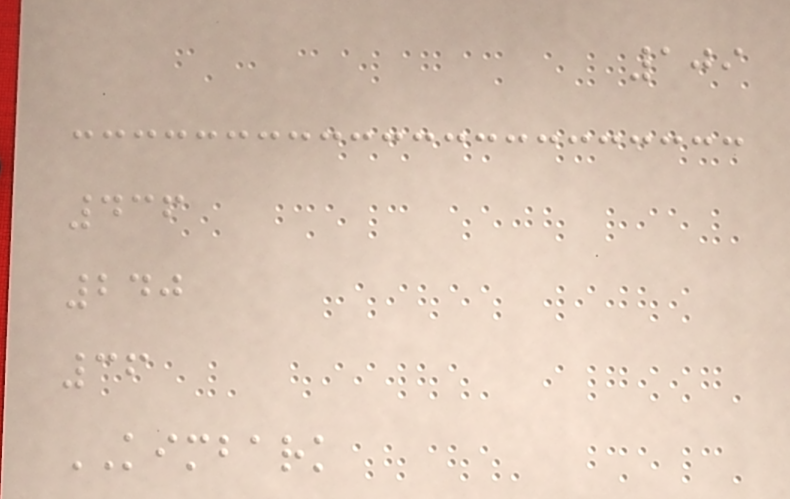109
436
240
36
KIMBARK
